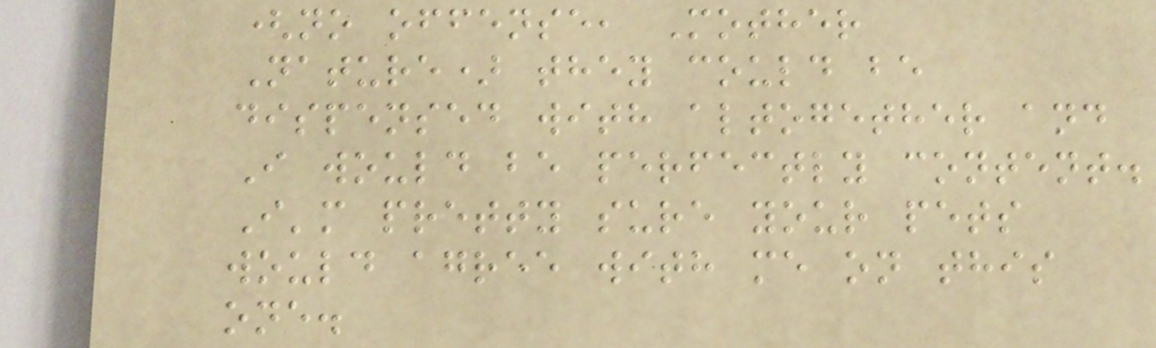(no offense, Mother
Nature) they could be
dispensed with altogether and
I would be perfectly content.
I'm pretty sure your pets
would agree with me on this
one.
